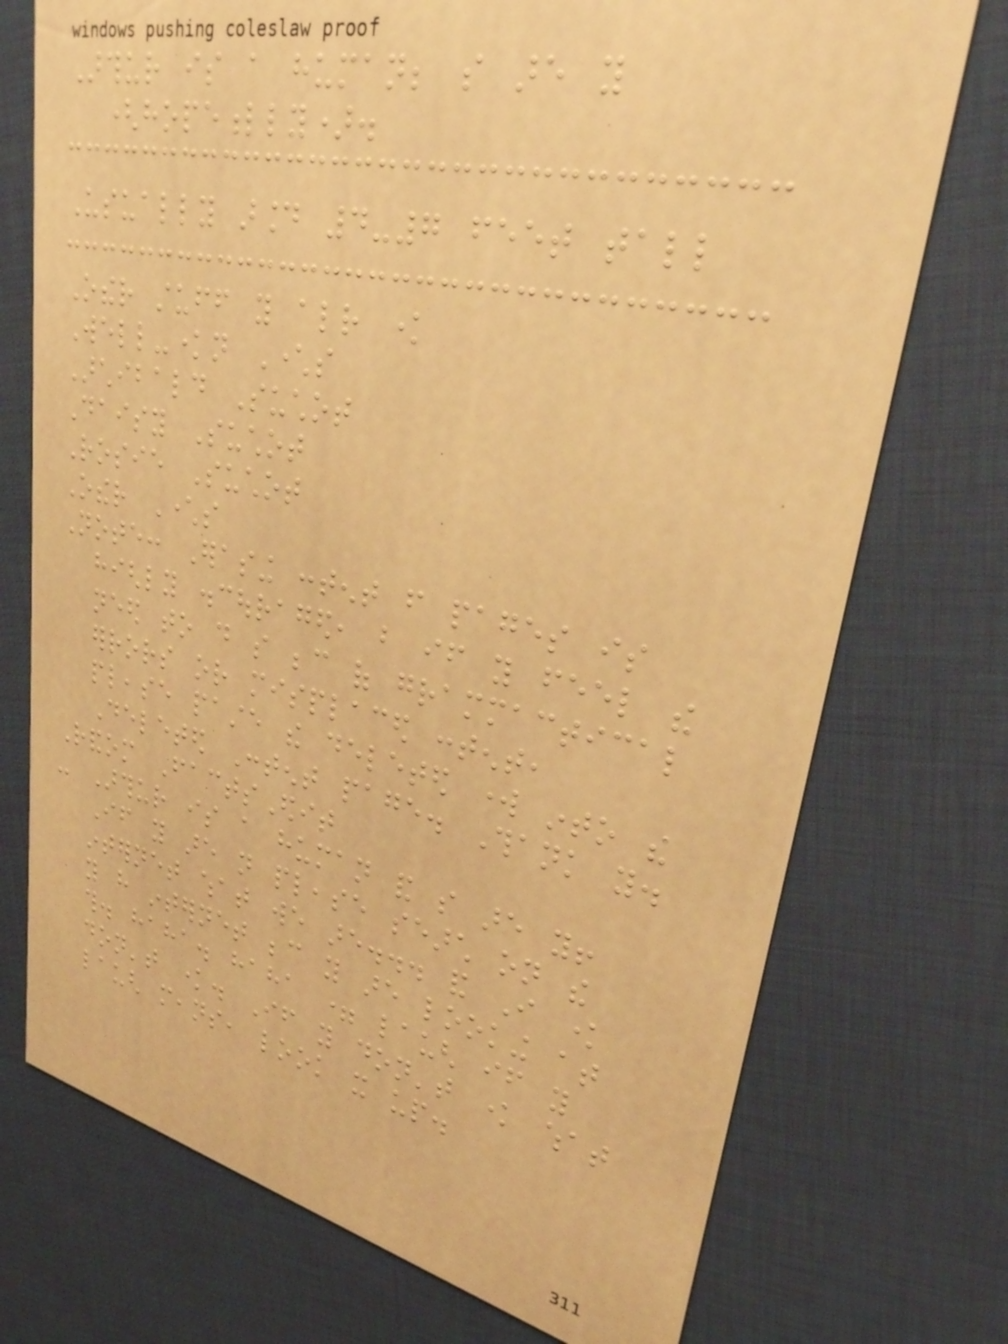Arthur is a human; so are you
(hopefully).
Usually around 4-7 feet tall
Other stuff you already know
Well-known Characters
Archibald Suchot
Daisy Suchot
Rosie Suchot
Other Characters
Note: Erasing content from pages is
highly discouraged, but if you feel the
need to do so because of grammactical
errors or misplaced content,
please paste the deleted work into the
Deleted Content page. Thank you.
Random FactsEdit
- Arthur is a human and so are you!
If you are not please search on the
internet what we are... and I know
you have internet because you are looking at
this. haha. haha = laugh if you
don't know. If you don't know what
laugh means, look it up.
